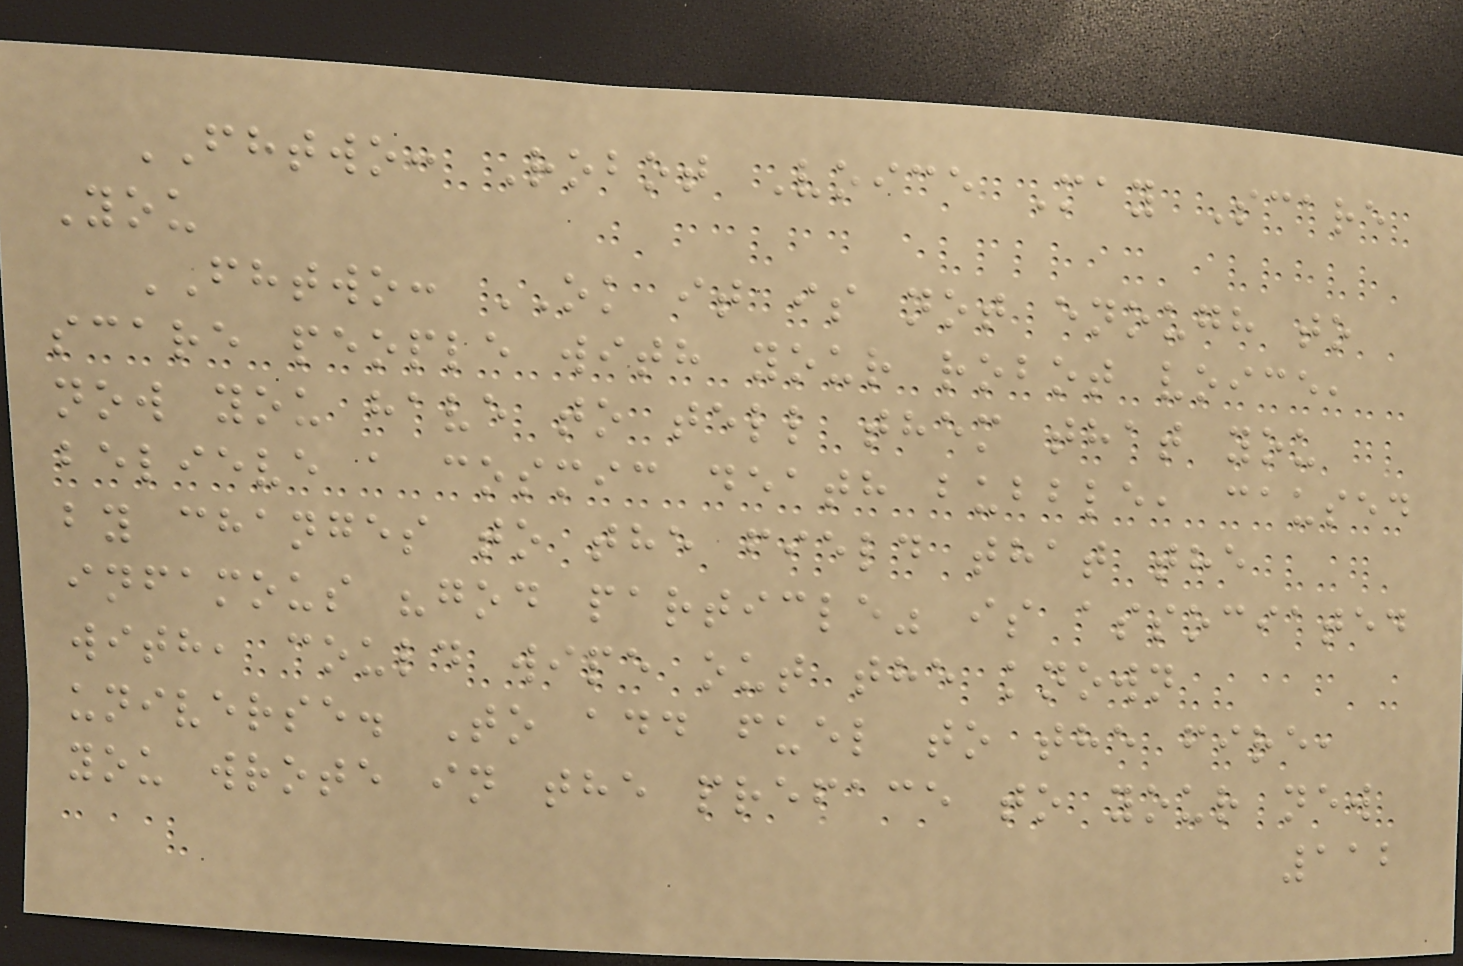FHTWO: Robot Voice May Scare
You
FHTWO: OK it is not enough to
scare people with your robot voice,
now you have to tell them that you
believe a cosmic death bubble, caused
by changes to the field that the
infamous "god particle" is associated
with, could wipe out the known
universe. To add fuel to the fire,
you wrote in the preface to your new
112
